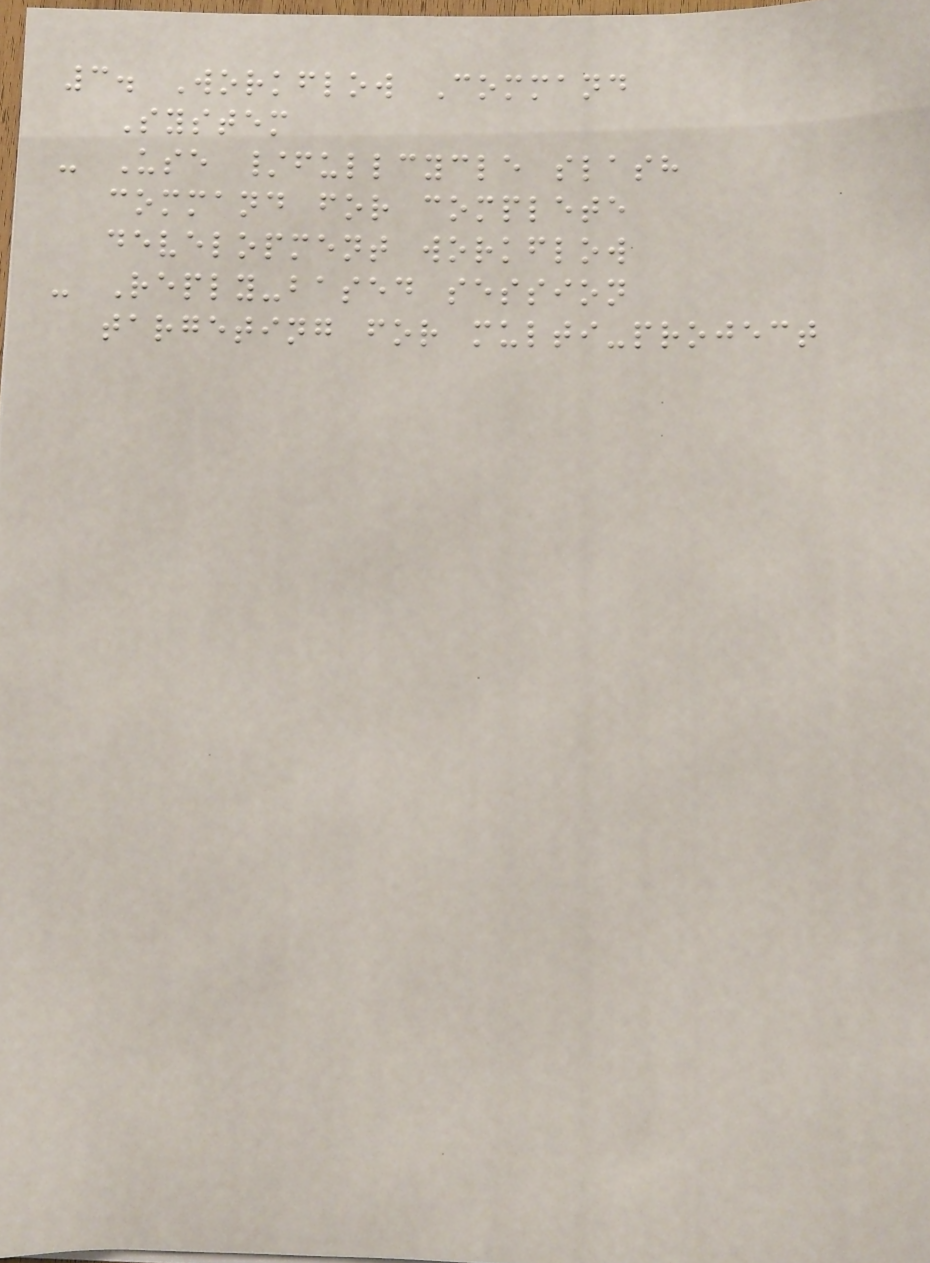3. Workflow Command
System
- Use /fullcycle slash
command for complete
development workflow
- Reply-based session
targeting for multi-project
